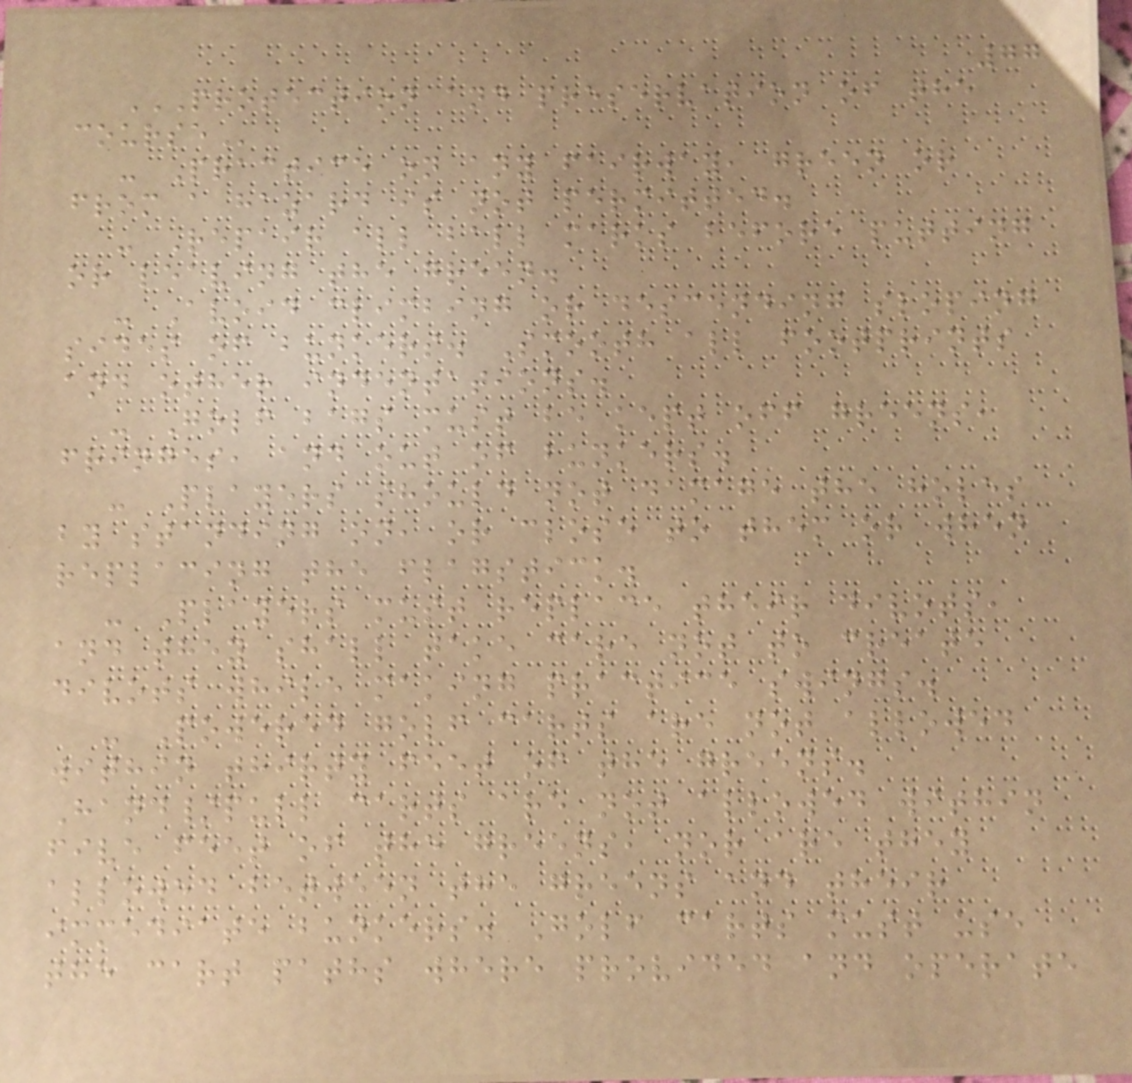77
PROTECTION AND PRESERVATION OF THE
COURSE
- Practice on any fairway, green or
from a hazard is not permitted.
- Repair all ball marks before putting
or leaving the green.
- Avoid climbing or descending sloping
sides of bunkers. Smooth all footprints
and other indentations.
- Golf bags must be kept off greens,
fringes, and out of bunkers.
- Players should not damage the holes
by standing on, or close to them or when
replacing the flagstick.
- Players must replace their divots,
and they shall take care not to create
divots while making practice swings.
- Powered golf carts are not allowed
within thirty feet of the greens.
Hand/pull carts are not allowed within
five feet of the greens, nor are they
allowed between the greens and their
immediate bunkers. Golf carts must use
the cart paths where provided and operate
